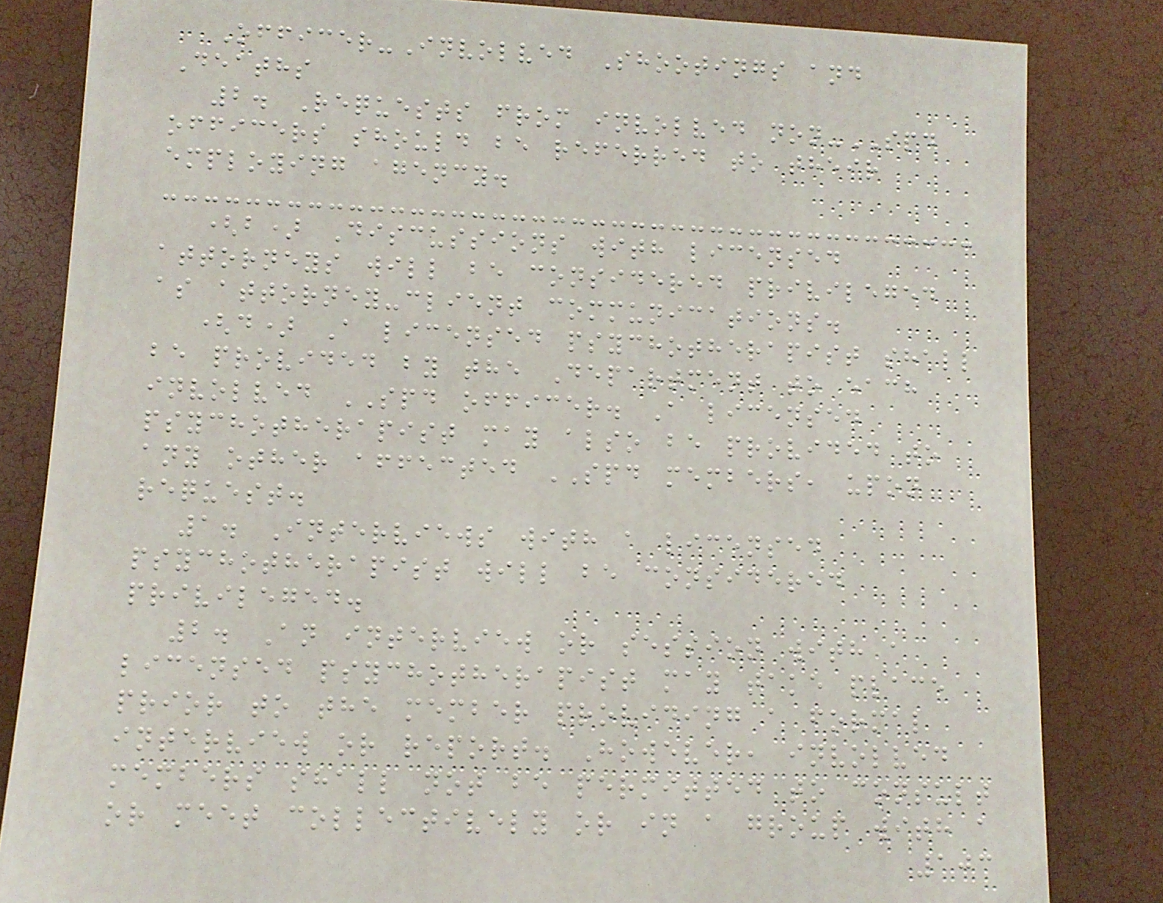Officer-Involved Shootings and
Deaths
2. Requests from involved non-SPD
officers should be referred to their
employing agency.
(b) Discussions with licensed
attorneys will be considered privileged
as attorney-client communications.
(d) A licensed psychotherapist shall
be provided by the Department to each
involved SPD officer. A licensed
psychotherapist may also be provided to
any other affected SPD members, upon
request.
1. Interviews with a licensed
psychotherapist will be considered
privileged.
2. An interview or session with a
licensed psychotherapist may take place
prior to the member providing a formal
interview or report. However, involved
members shall not be permitted to consult
or meet collectively or in a group with a
103
